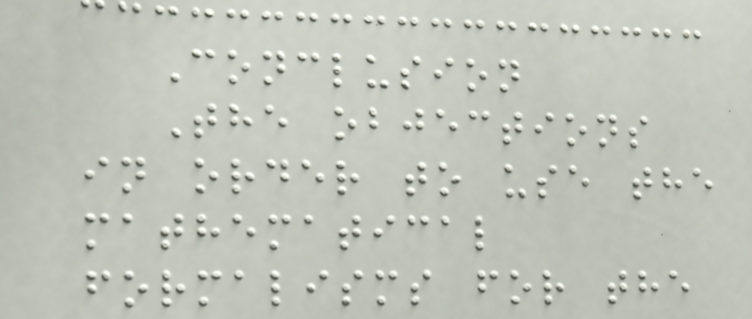Conclusion
The objections
in order to use the
mathematical
formalisms for the
